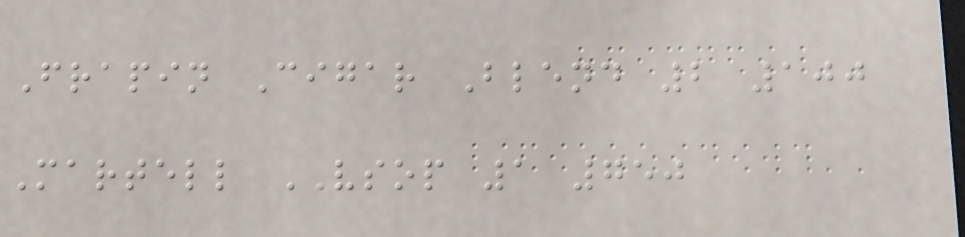Frapin Cigar Blend 2 100
Martell VSOP 1 750
